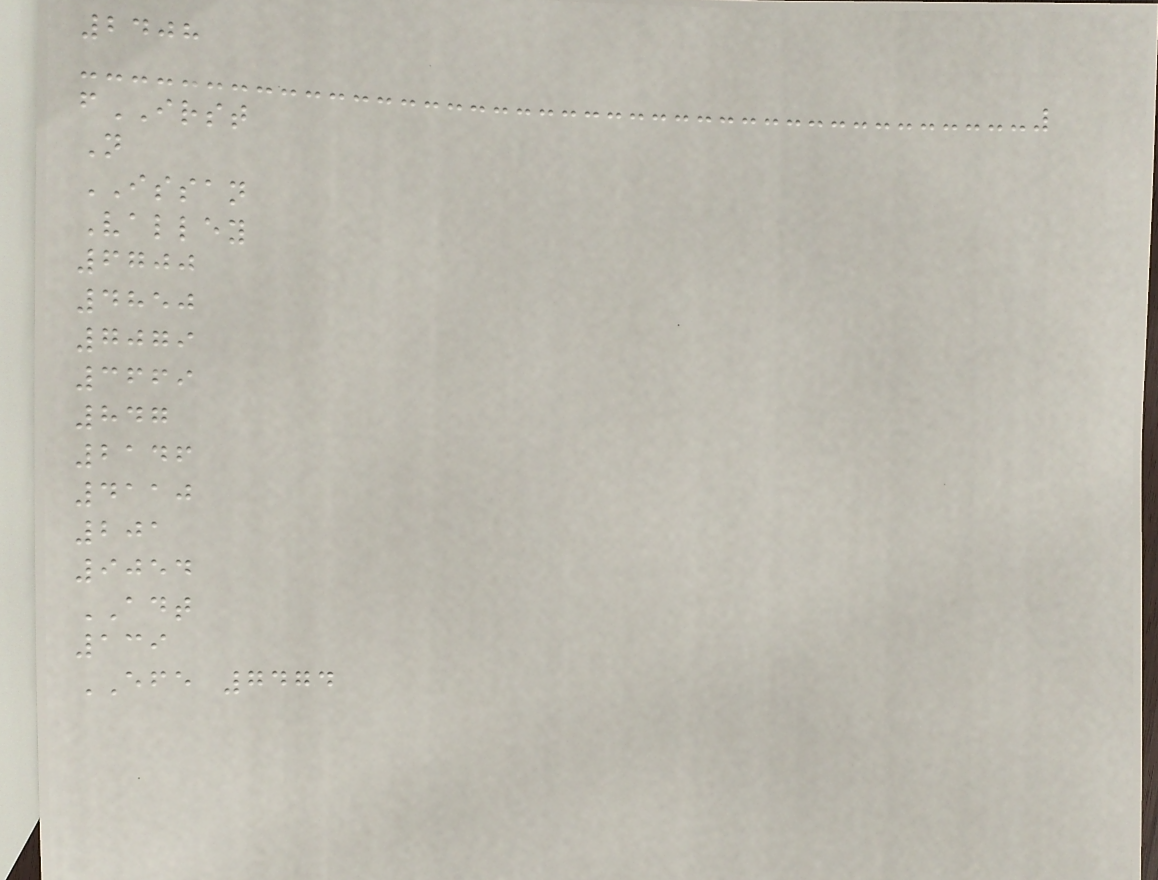2408
fIRST
N
ISSAN
Valley
6700
4850
7079
3669
847
2146
4110
201
9054
ADT
139
EFE 7474
